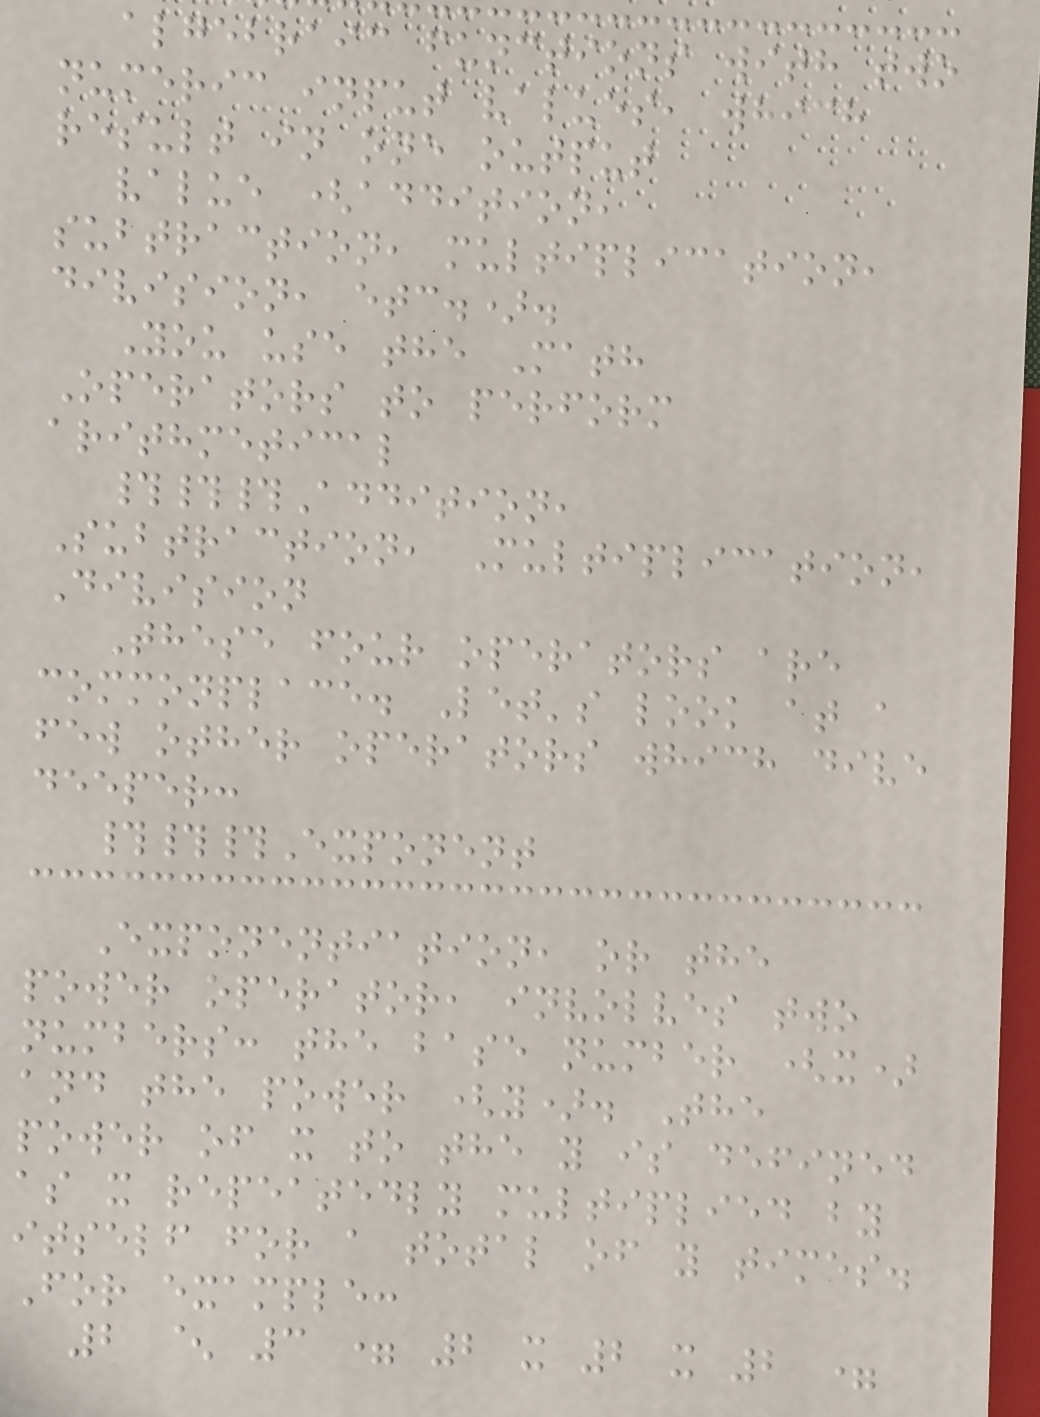algebraic functions with two
numeric input values, which
result in one output
value (addition,
subtraction, multiplication,
division, etc.).
You use the Math
Operators to perform
arithmetical
###Addition,
Subtraction, Multiplication,
Division
These four operators are
commonplace. Let's look at a
few other operators which dive
deeper:
###Exponent
Exponentiation, or the
power operator, involves two
numbers: the base number (x)
and the power (y). The
power of x to the y is defined
as x repeatedly multiplied by
itself for a total of y times.
For example:
2 ^ 3 = 2 x 2 x 2 =
